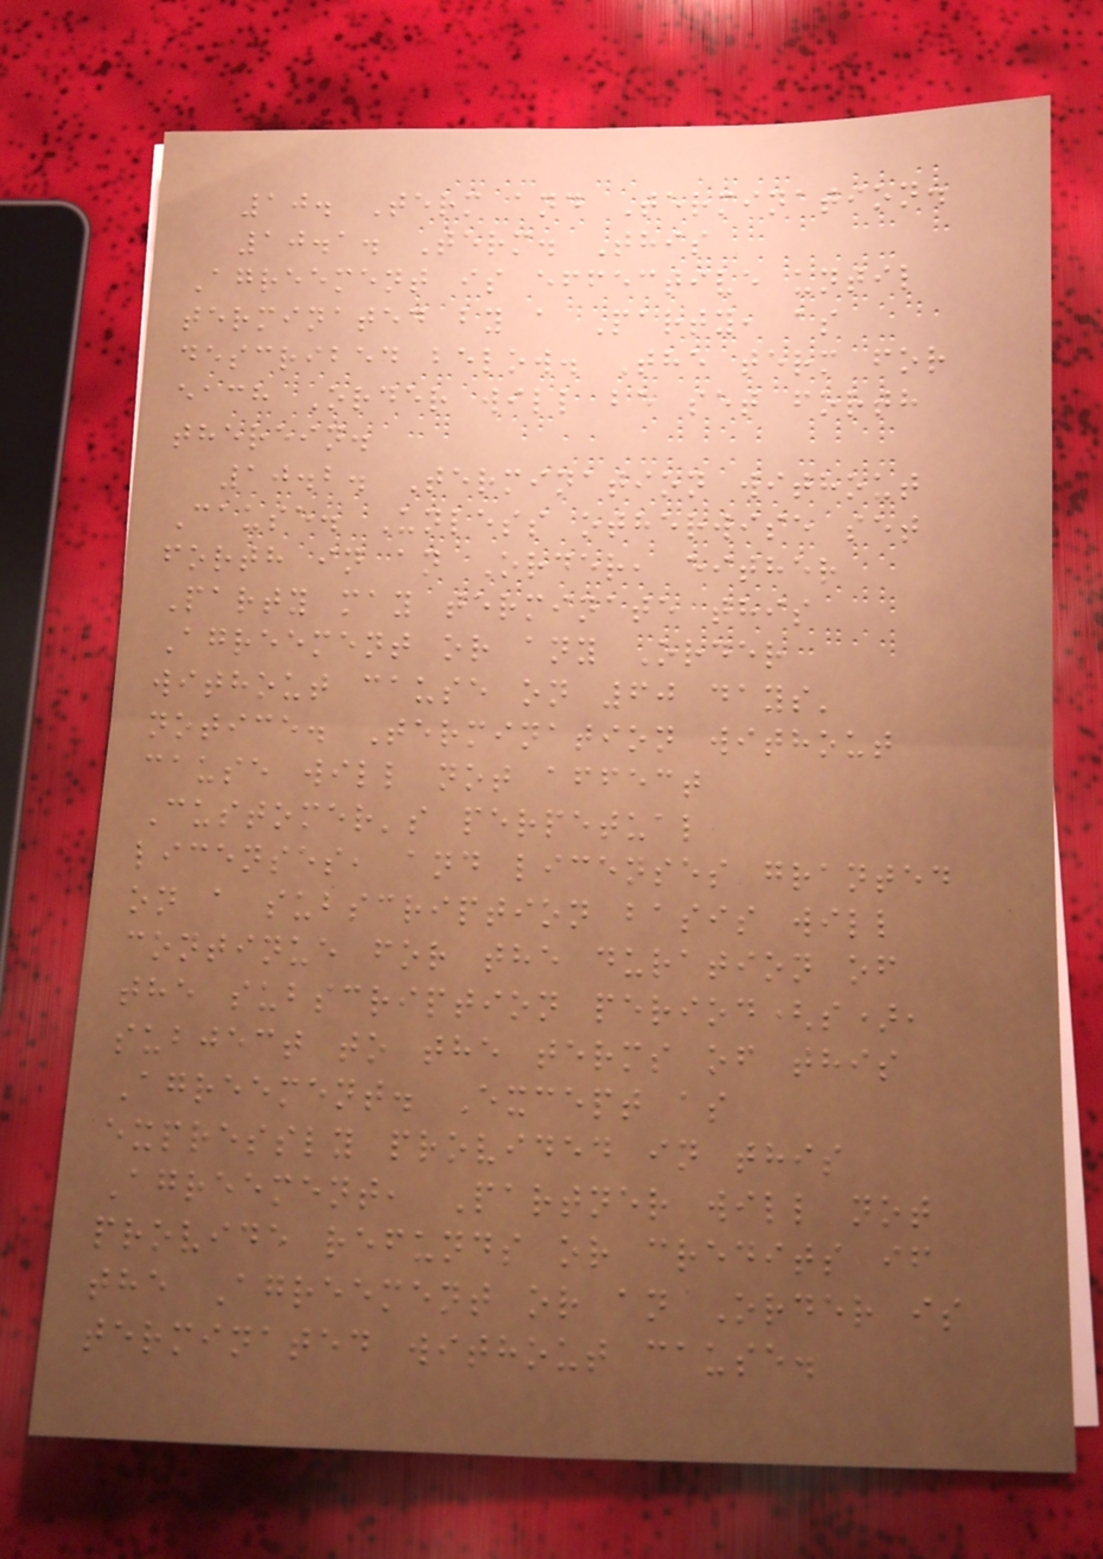10. Term and Termination.
10.1. Term. This
Agreement is effective until
terminated by a Party, as
described below. The term for
each Order will be set forth
therein.
10.2. Termination without
Cause. Unless otherwise set
forth in an Order, either
Party may terminate this
Agreement or any Order
without cause on 60 days'
notice. Termination without
cause will not affect
Customer's perpetual
licenses, and licenses granted
on a subscription basis will
continue for the duration of
the subscription period(s),
subject to the terms of this
Agreement. Except as
expressly provided in this
Agreement, Partner will not
provide refunds or credits if
the Agreement or an Order is
terminated without cause.
